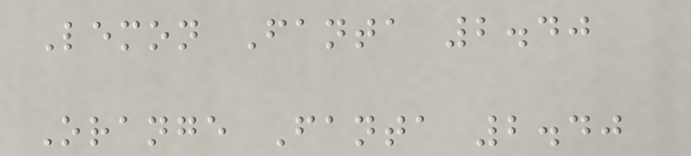Lemon Fanta 2.40
Orange Fanta 2.40
